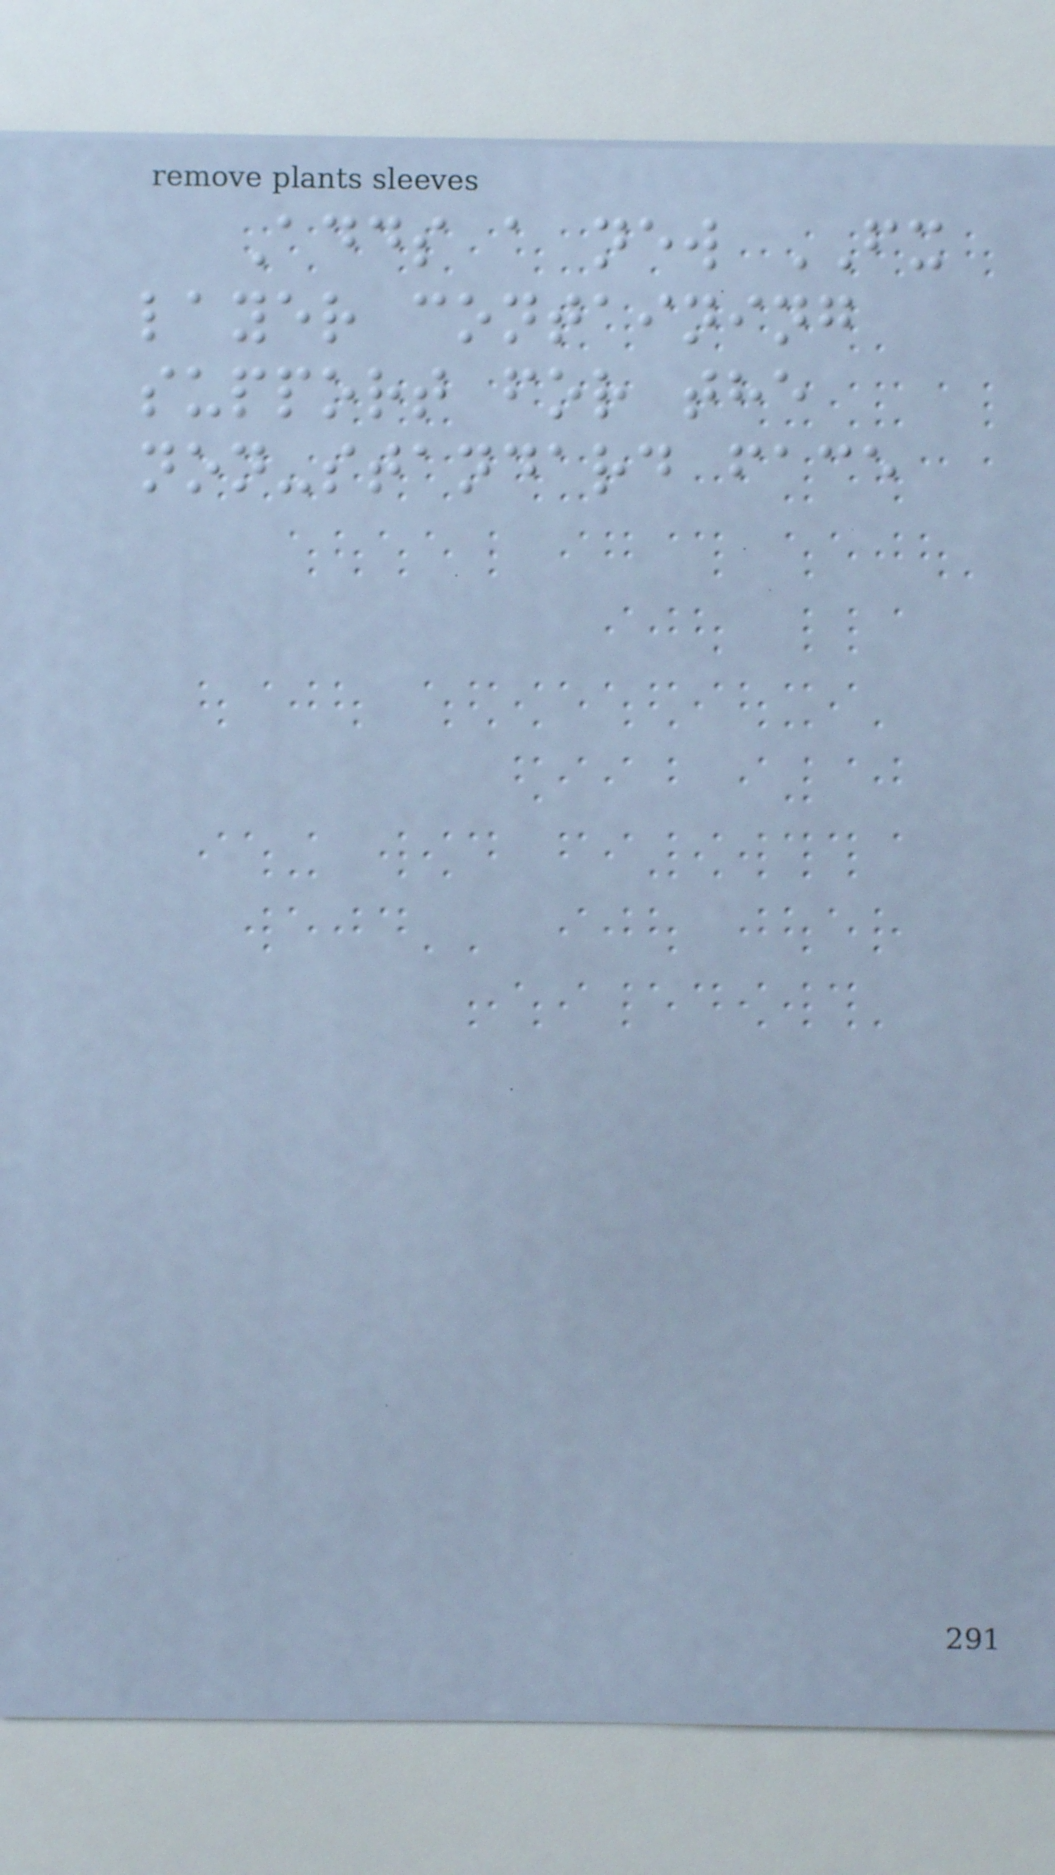Adds a new FX
layer containing
support for the
non-standard face
